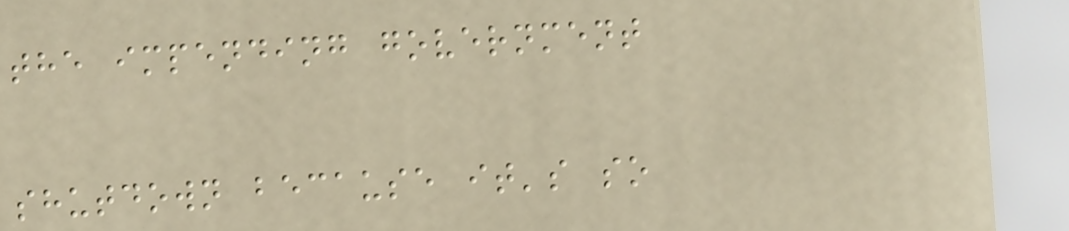the impending government
shutdown because it's so
